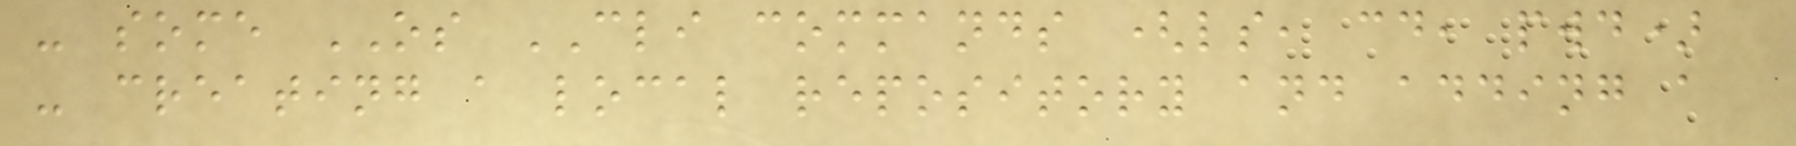- some OS CLI commands (ls, cd, pwd)
- creating a local repository and adding a
